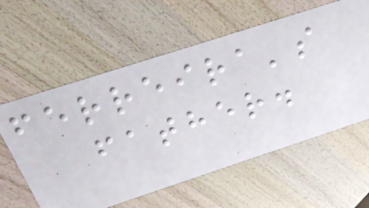ferreira's
father.
